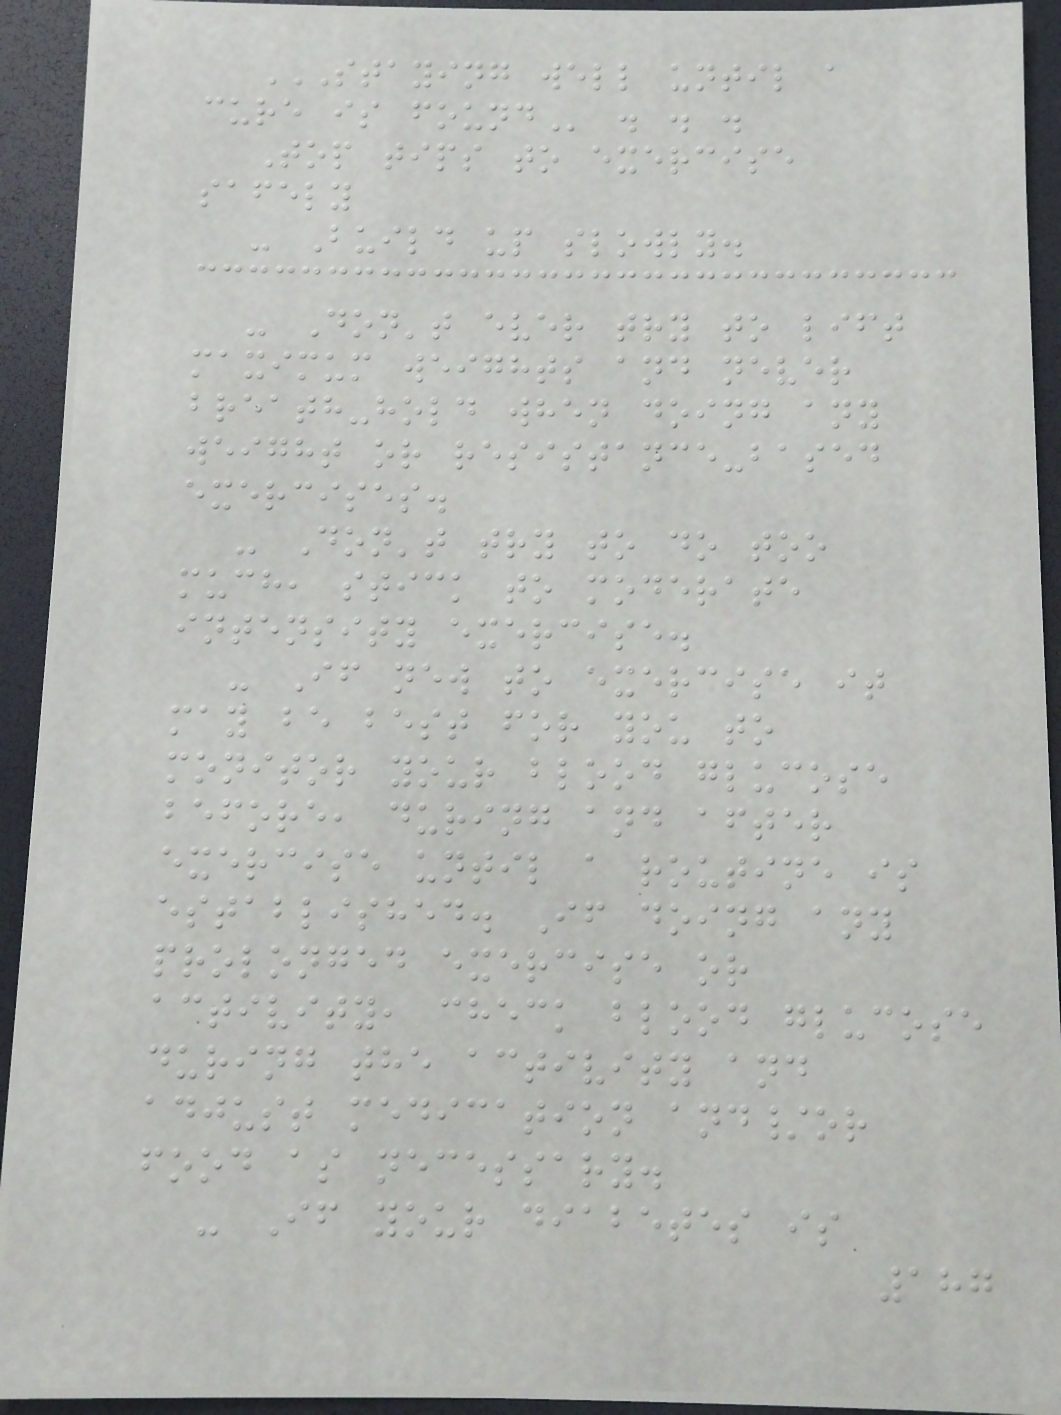STAYING WELL UNTIL A
CURE IS FOUND . . .
Top tips to exercise
safely
- Build up slowly.
- Don't ever try to lift
maximum weights and never
breath-hold when doing any
weight or resistance-based
exercises.
- Don't try to do too
much, stick to moderate
intensity exercise.
- If new to exercise it
may be best for you to
monitor your blood glucose
before, during and after
exercise until a routine is
established. If doing any
prolonged exercise or
activity, check blood glucose
during the activity and
adjust medication and/or
food as necessary.
- If your diabetes is
187
